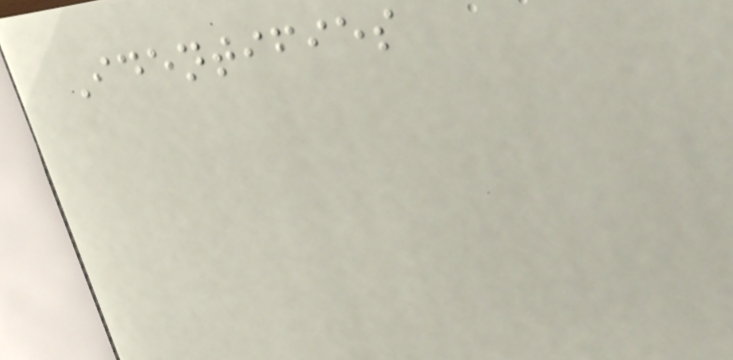Identifies
